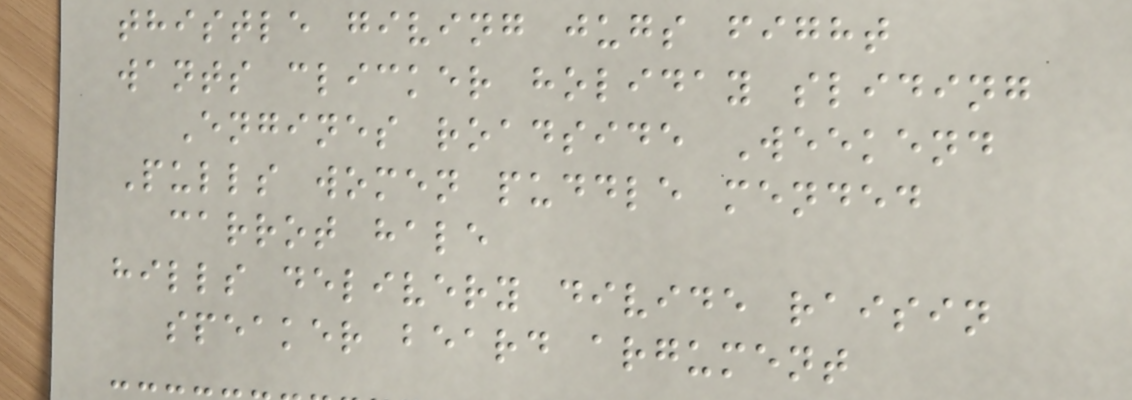thistle giving jugs fight
wants clicker holiday sliding
Engines roadside Weekend
Pulls women puddle mended
carrot hale
hills delivery divide raisin
speaker beard argument
